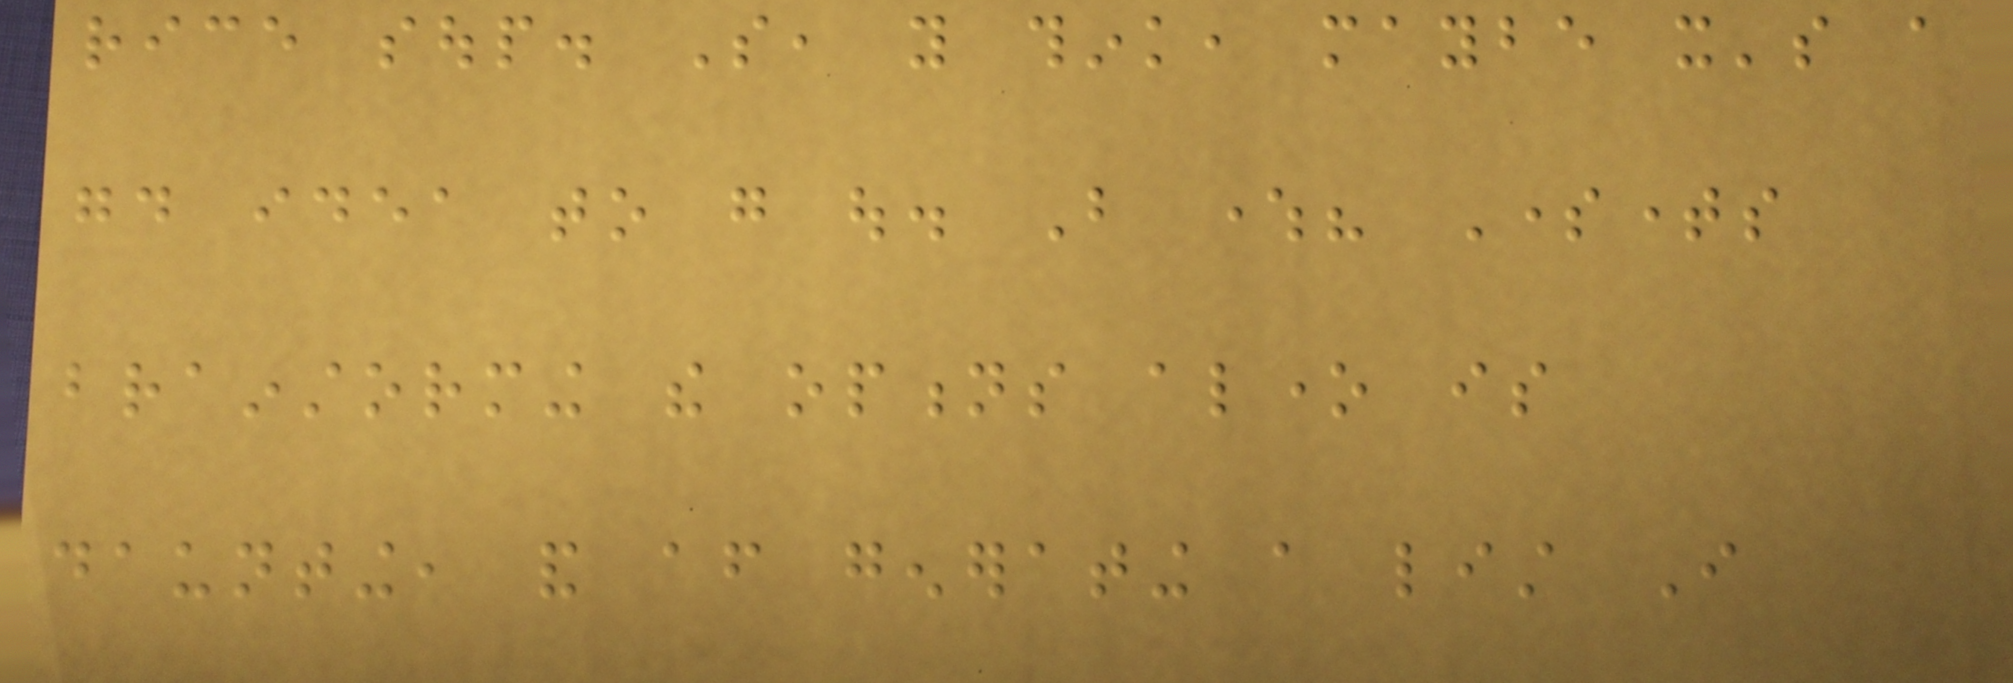rice soup. So, you think, maybe it's a
good idea to go out. But where? Sometimes
brainstorming the options alone is
daunting, and after generating a list I
